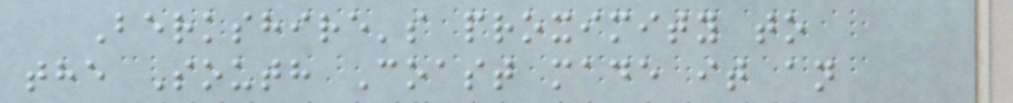Berkshire's proximity to
the South Coast made it an
